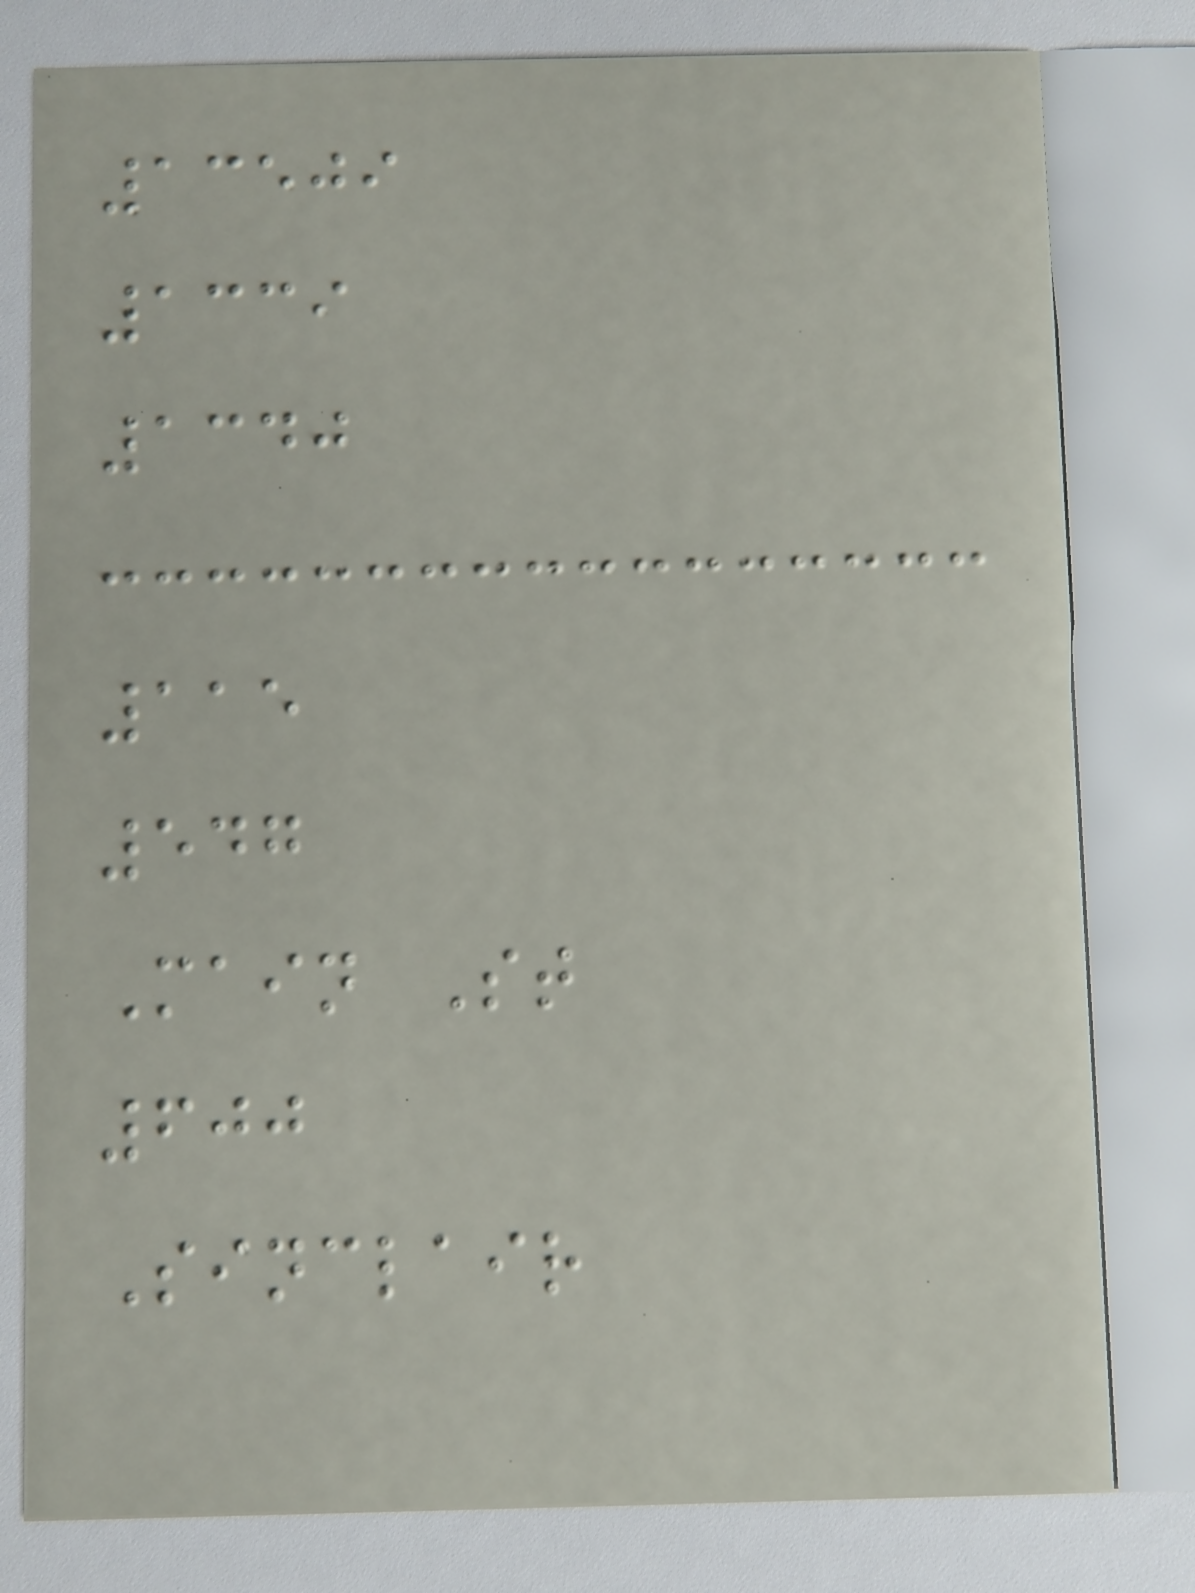13509
1339
1340
115
547
Main St
600
Sinclair
